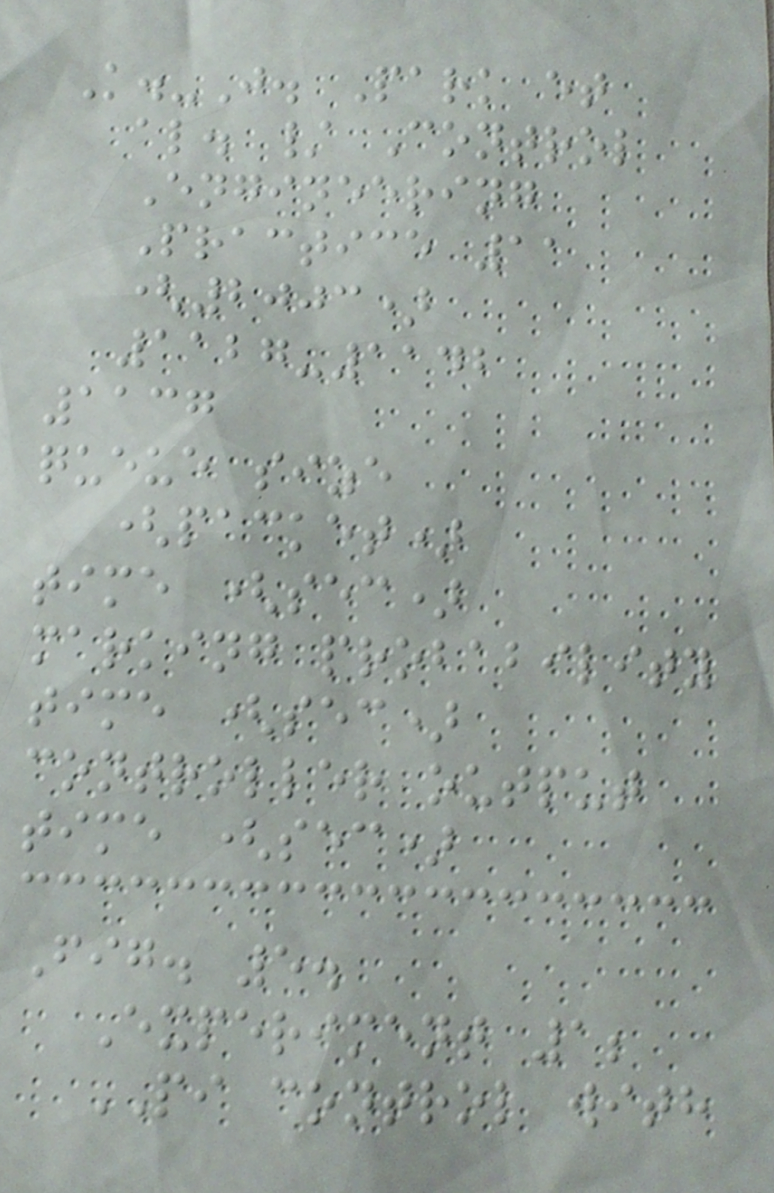K.-J. Park et
al. / Control
Engineering
Practice 11
(2003)
1127-1142
1137
queue size
(packet)
time (sec)
marking probability
time (sec)
controller output
time (sec)
Fig. 5.
Experiment 1;
PI control with
